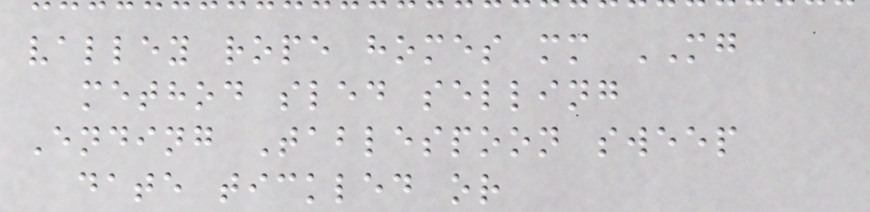valley rope homes mm MG
method sled selling
Ending Tablespoon sweep
date tickled or
